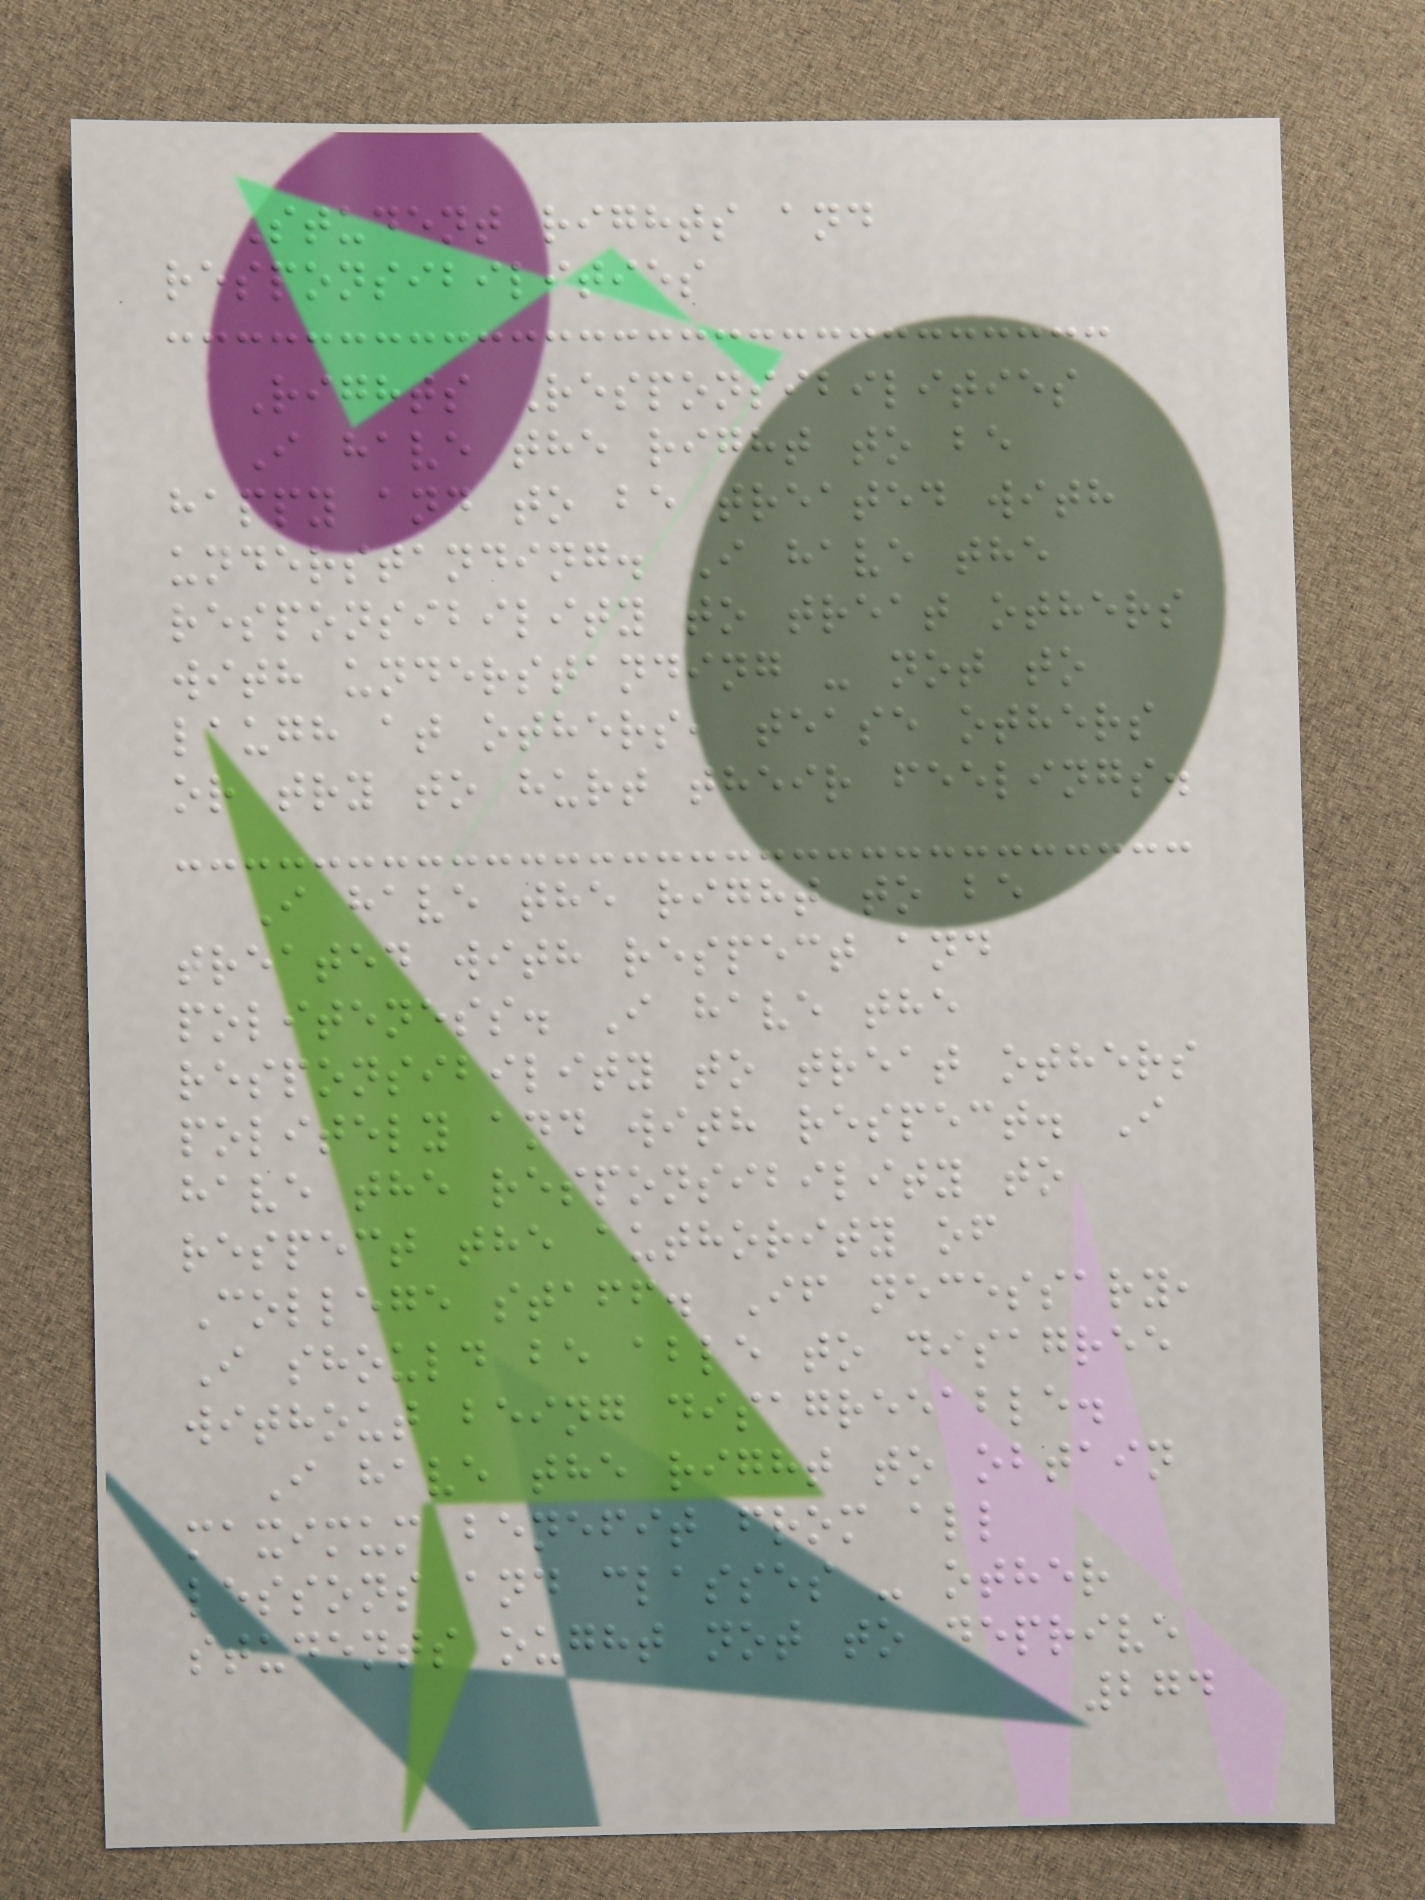Student rights and
responsibilities
Rights Responsibilities
I have the right to be
happy and to be treated with
understanding. I have the
responsibility to treat others
with understanding - not to
laugh at others, tease others
or try to hurt their feelings.
I have the right to be
treated with respect and
politeness. I have the
responsibility to treat others
politely and with respect. I
have the responsibility to
respect the authority of
College staff. If necessary,
I should be able to disagree
without being disagreeable.
I have the right to obtain
maximum benefit from all
lessons and classes - other
students ought not to deprive
274
